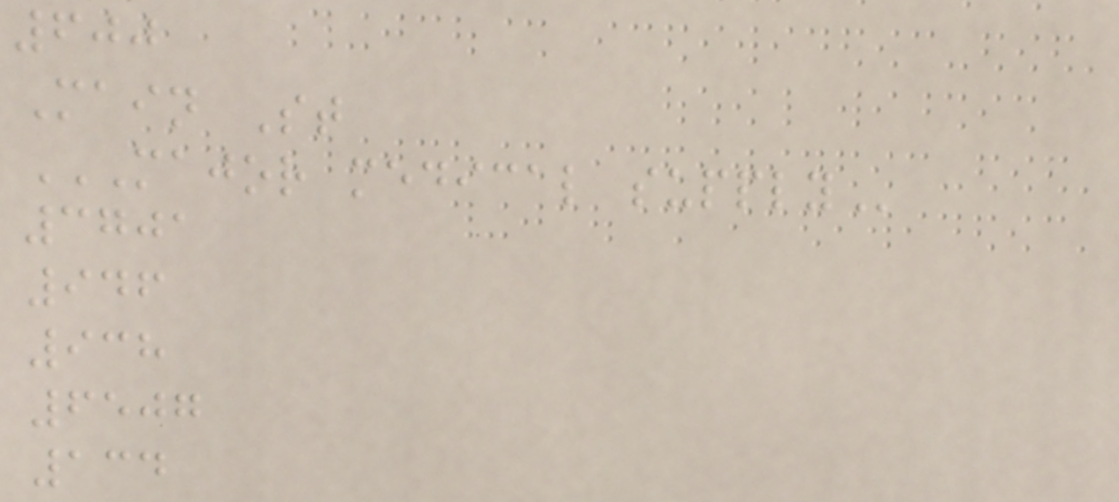600
Main St
MAJOR MEDICAL SUPPLY
3701
946
938
6507
134
